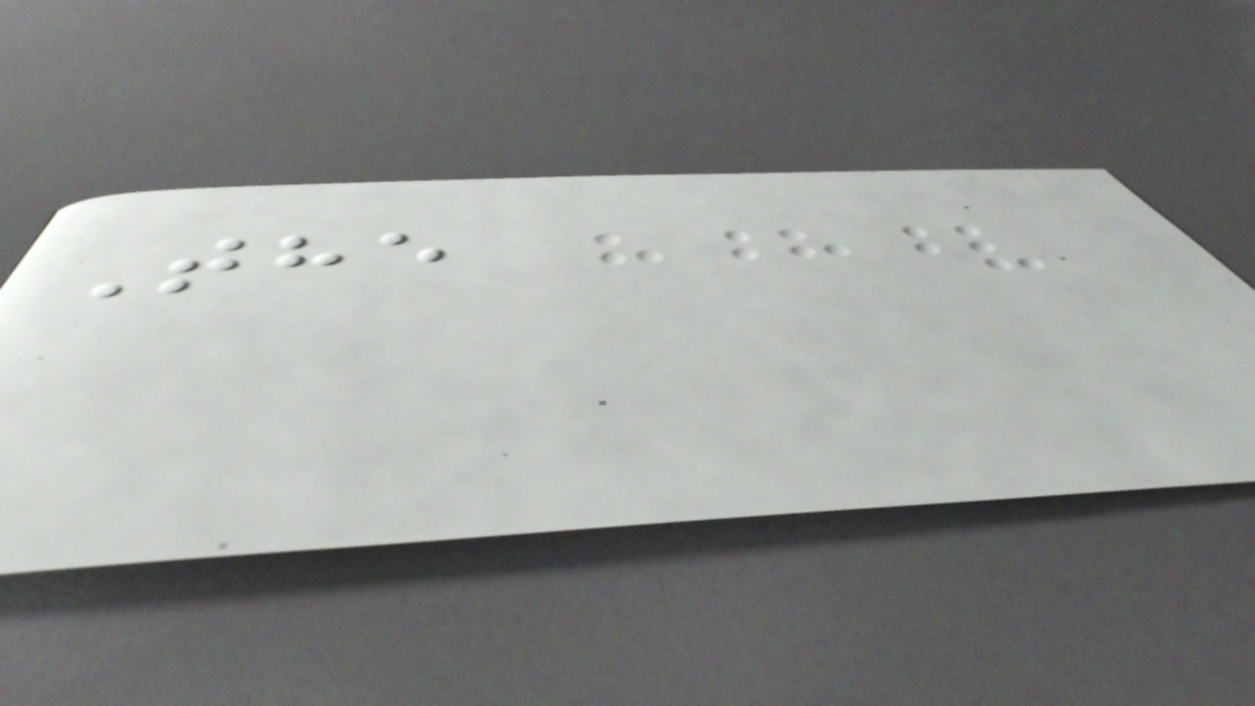The
